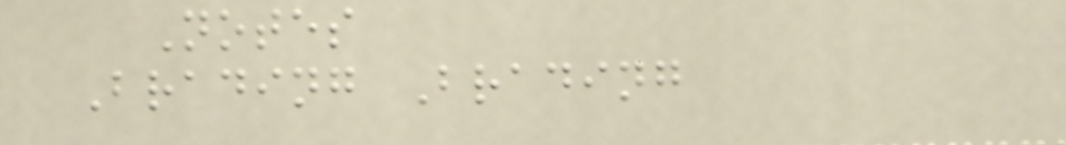Notes
Brading Brading
